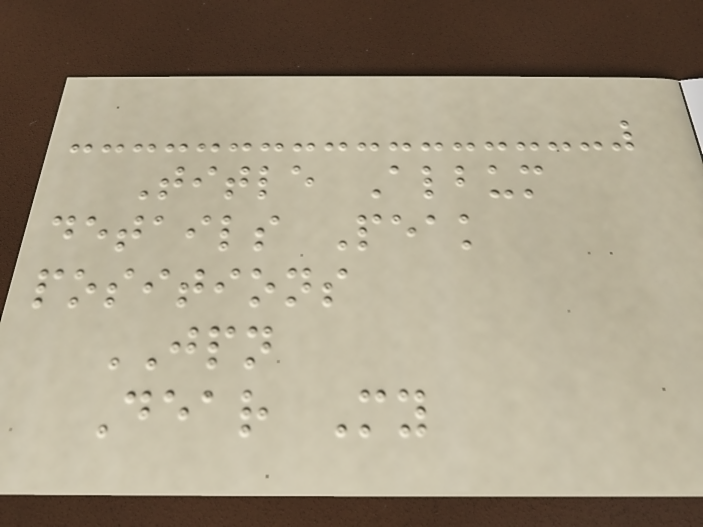Title Album
details Peak
positions
JPN
Dear My
